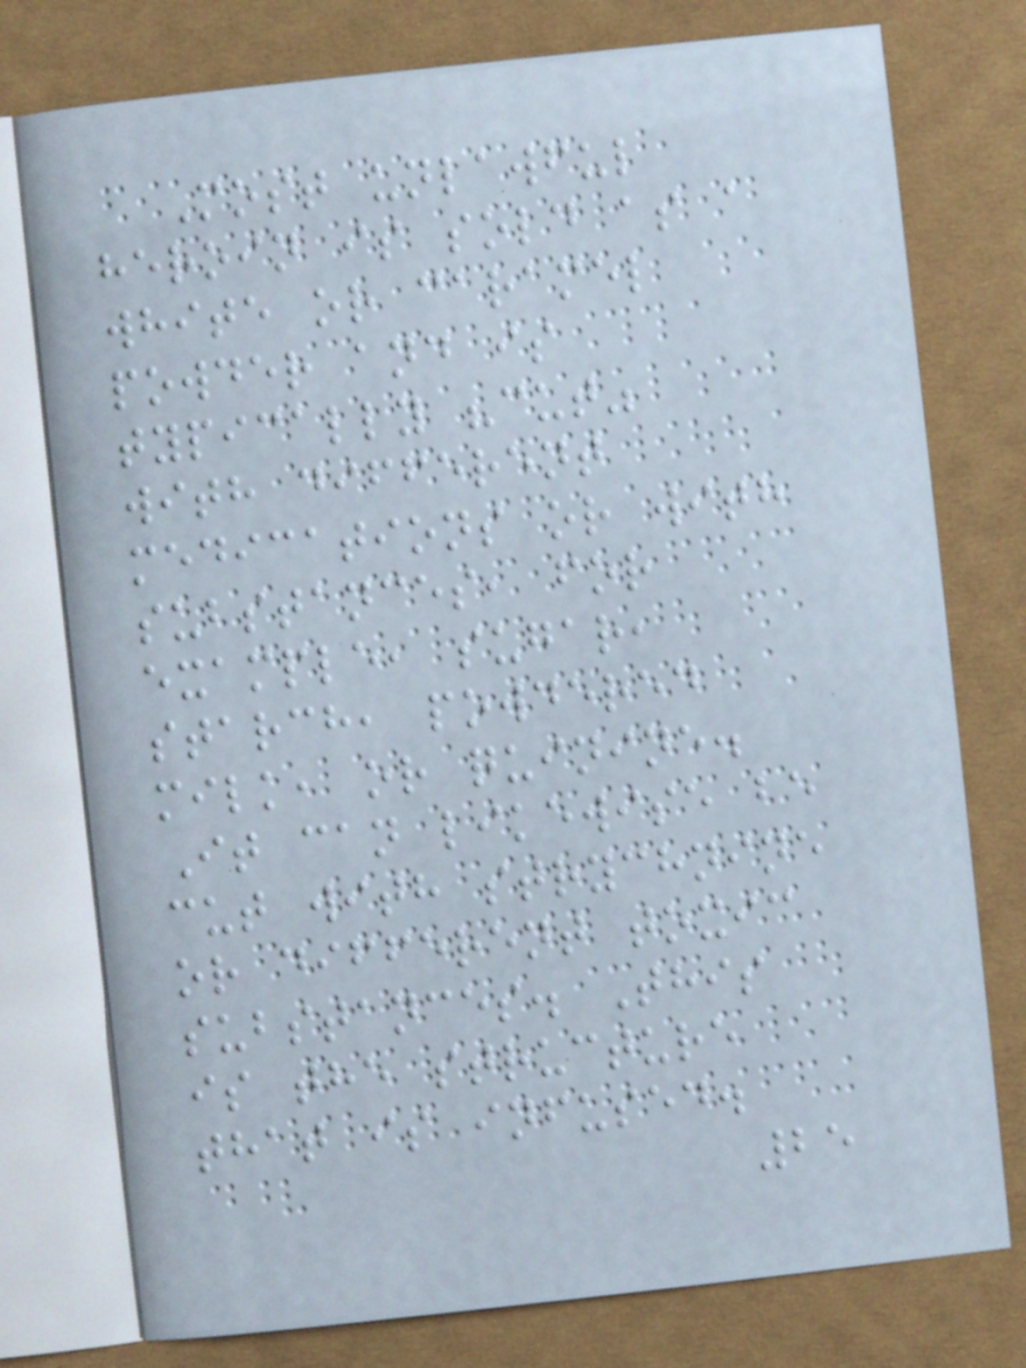Most unlawful
heroin is sold as a
white or caramel
powder and is
typically "cut"
with different
medications or with
substances, for
example, sugar,
starch, powdered
milk, or quinine.
It can likewise be
cut with strychnine
or different toxic
substances. This
is the structure
that is infused.
25
